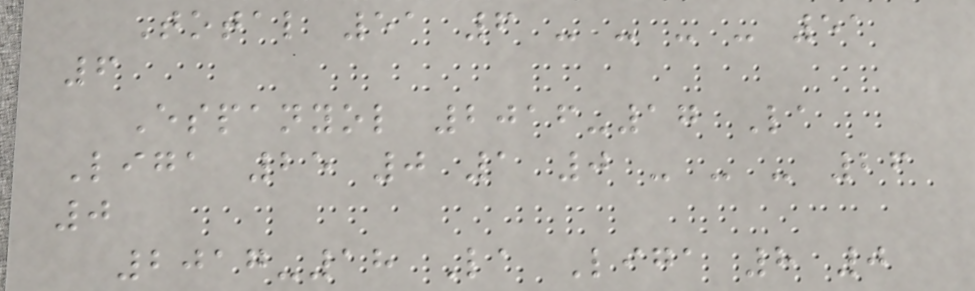Total 51 6 - - - - 51
6
Espanyol 2016-17 La
Liga 25 0 1 0 - - - 26
0
2017-18 La Liga 8 0
